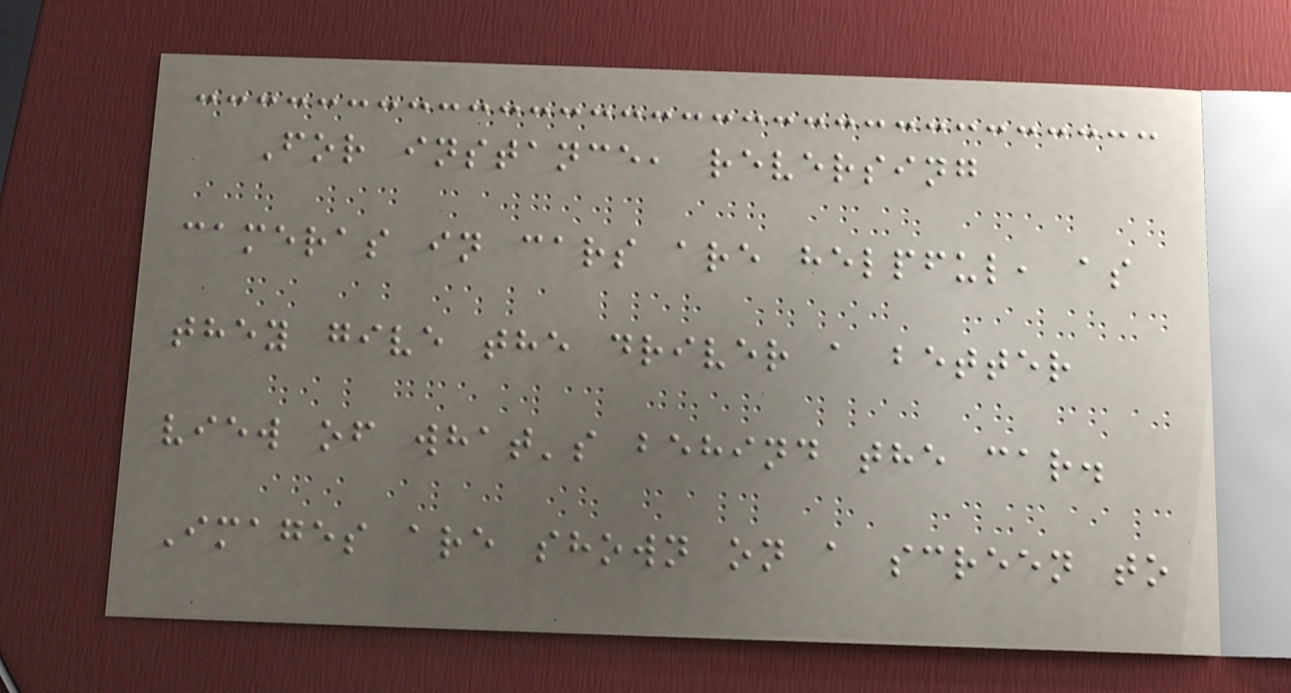For instance, reversing
cameras in cars are helpful, as
they give the driver a better
view of what's behind the car.
Images are shown on a screen to
